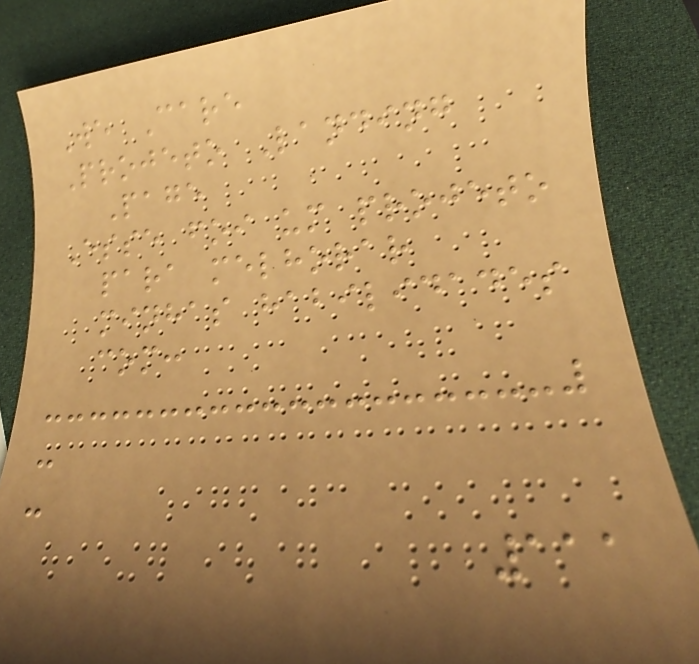We Care
Projeto Landing
Page
Esse foi um projeto
para melhorar
minhas habilidades
com:
-
-
111
